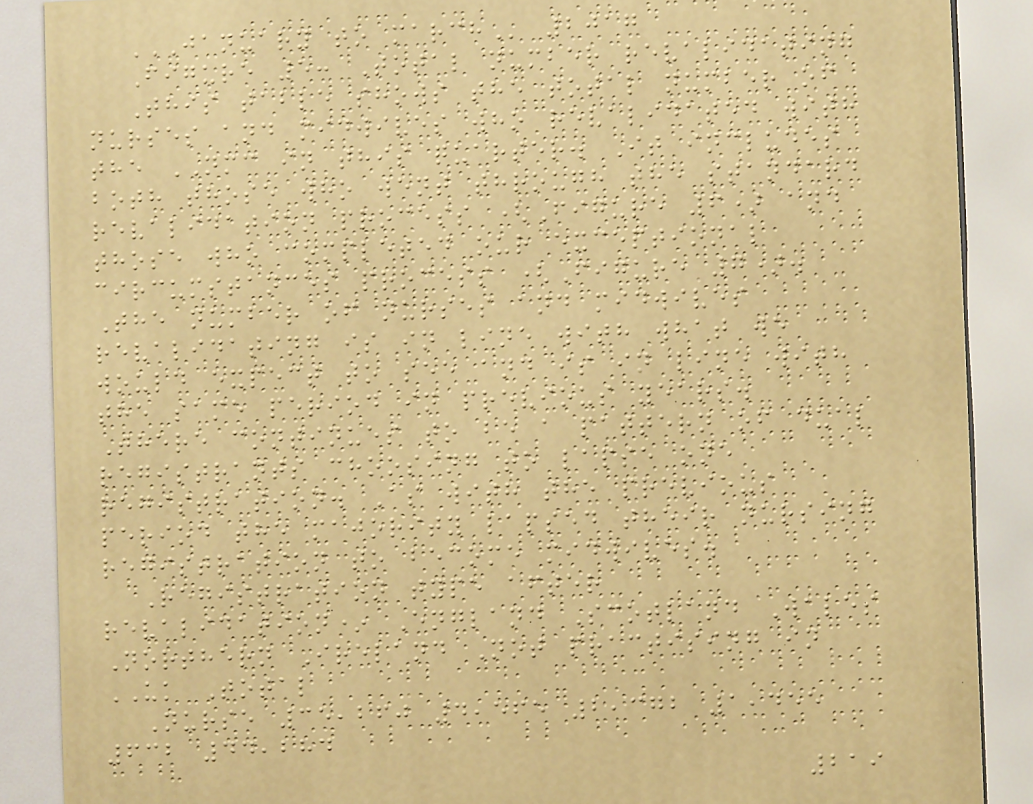JANUARY TO MARCH 2017
Figure 5: Total number revalidating
This table shows the total number of
nurses and midwives who revalidated with
the NMC in this quarter. It includes
both those who went through the standard
revalidation process (Figure 6) and
those who completed our exceptional
circumstances process (Figure 7).
The number of nurses and midwives
revalidating is in line with what we
would expect to see and is in line with
the same period in previous years.
There continues to be a pattern of dual
registrants choosing to lapse one
registration. As with the previous
period the majority lapsed their nursing
registration to become midwives.
Registration type after
revalidation* England Scotland Wales
Northern Ireland Not practising in
UK Total
Nurse 35,260 4,565 2,372 1,455
632 44,284
219
